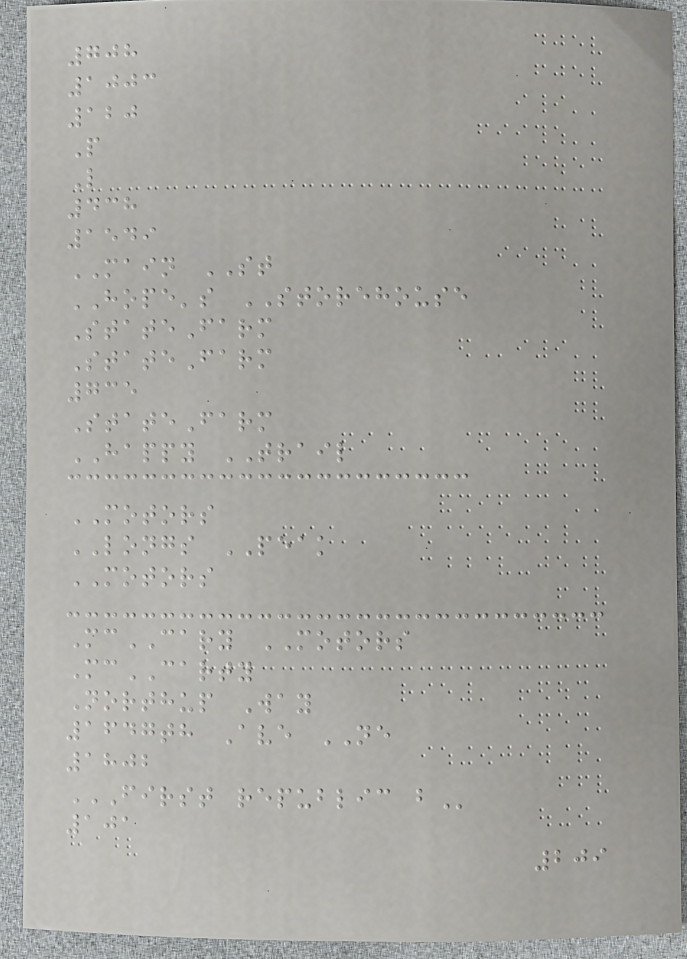708
1003
120
P
L
438
1549
MAIN ST
HOPE's STOREHOUSE
StateFarm
StateFarm
735
StateFarm
HAPPY TRAIL
MOTORS
LONGS PEAK
MOTORS
McCARY MOTORS
McCARTY
Northup Way
1647th Ave NE
1802
FIRST REPUBLIC B
101
209
